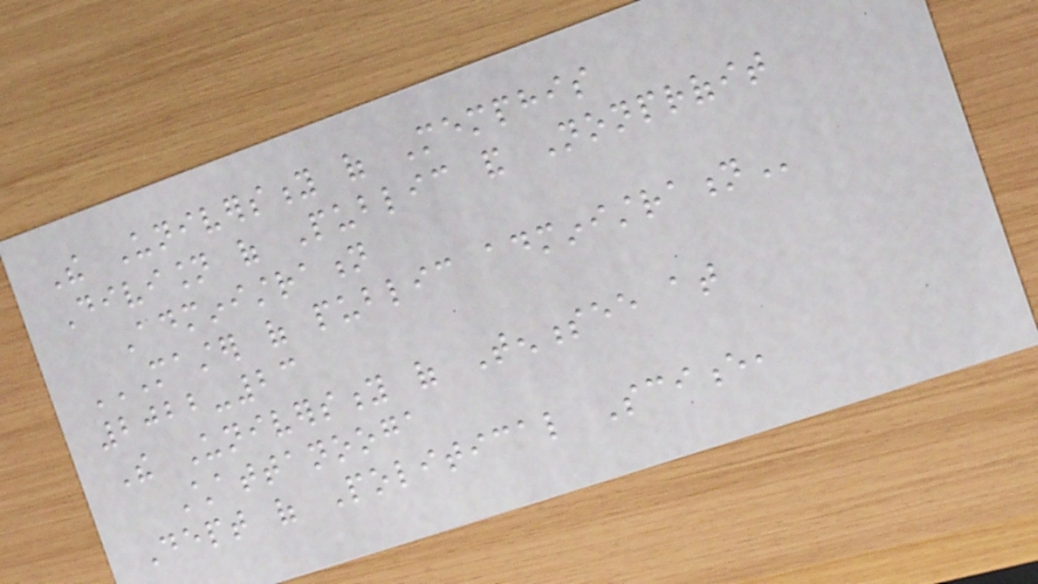The University of Memphis
Division of Public and Nonprofit
Administration
MASTER OF PUBLIC ADMINISTRATION
2022-23
The University of Tennessee at
Chattanooga
Dept of Political Science,
